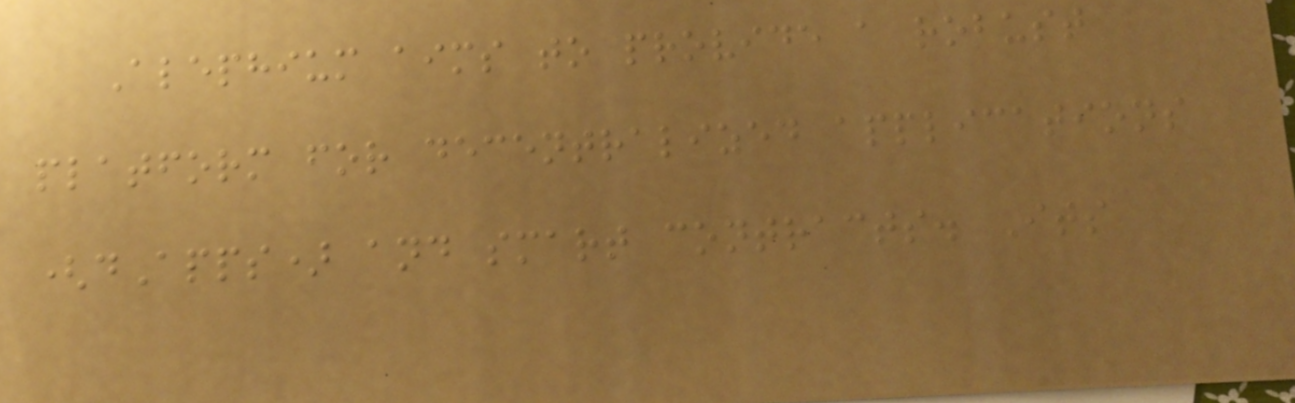Alephium aims to provide a robust
platform for decentralized applications
(dApps) and smart contracts. Its
